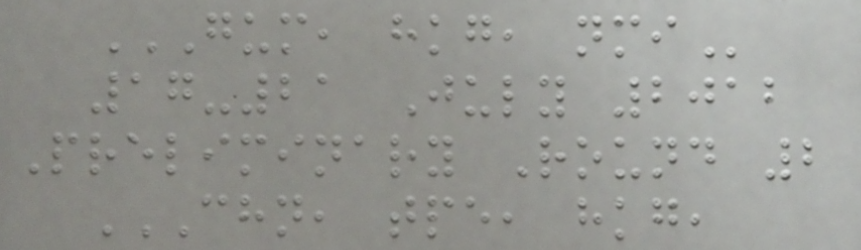GUM, HKG, NMI
17-21 July 2012
Preliminary Round 2
CHN, TPE, HKG,
